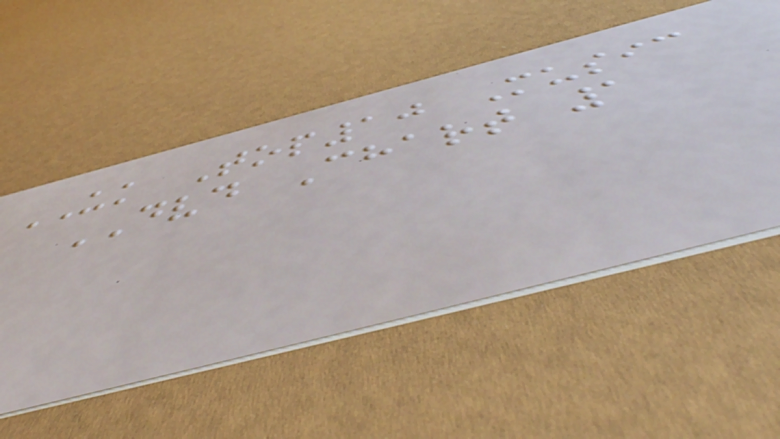UK Top10 Music
DVD Chart 1
